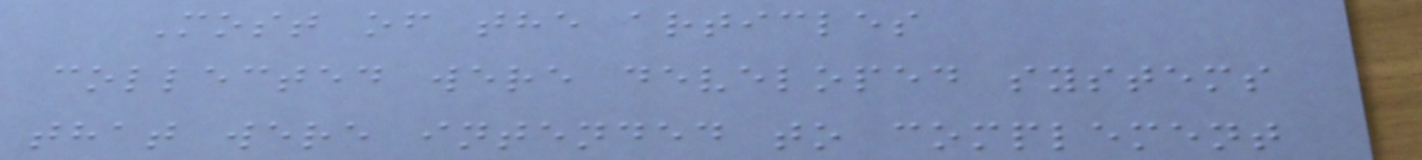Most of the articles
collected were developed systems
that were intended to complement
